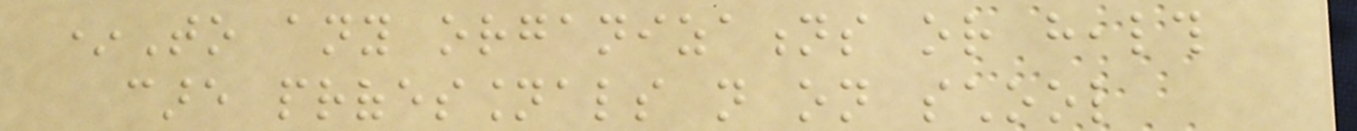*To any organizations or health
care professionals not on school
